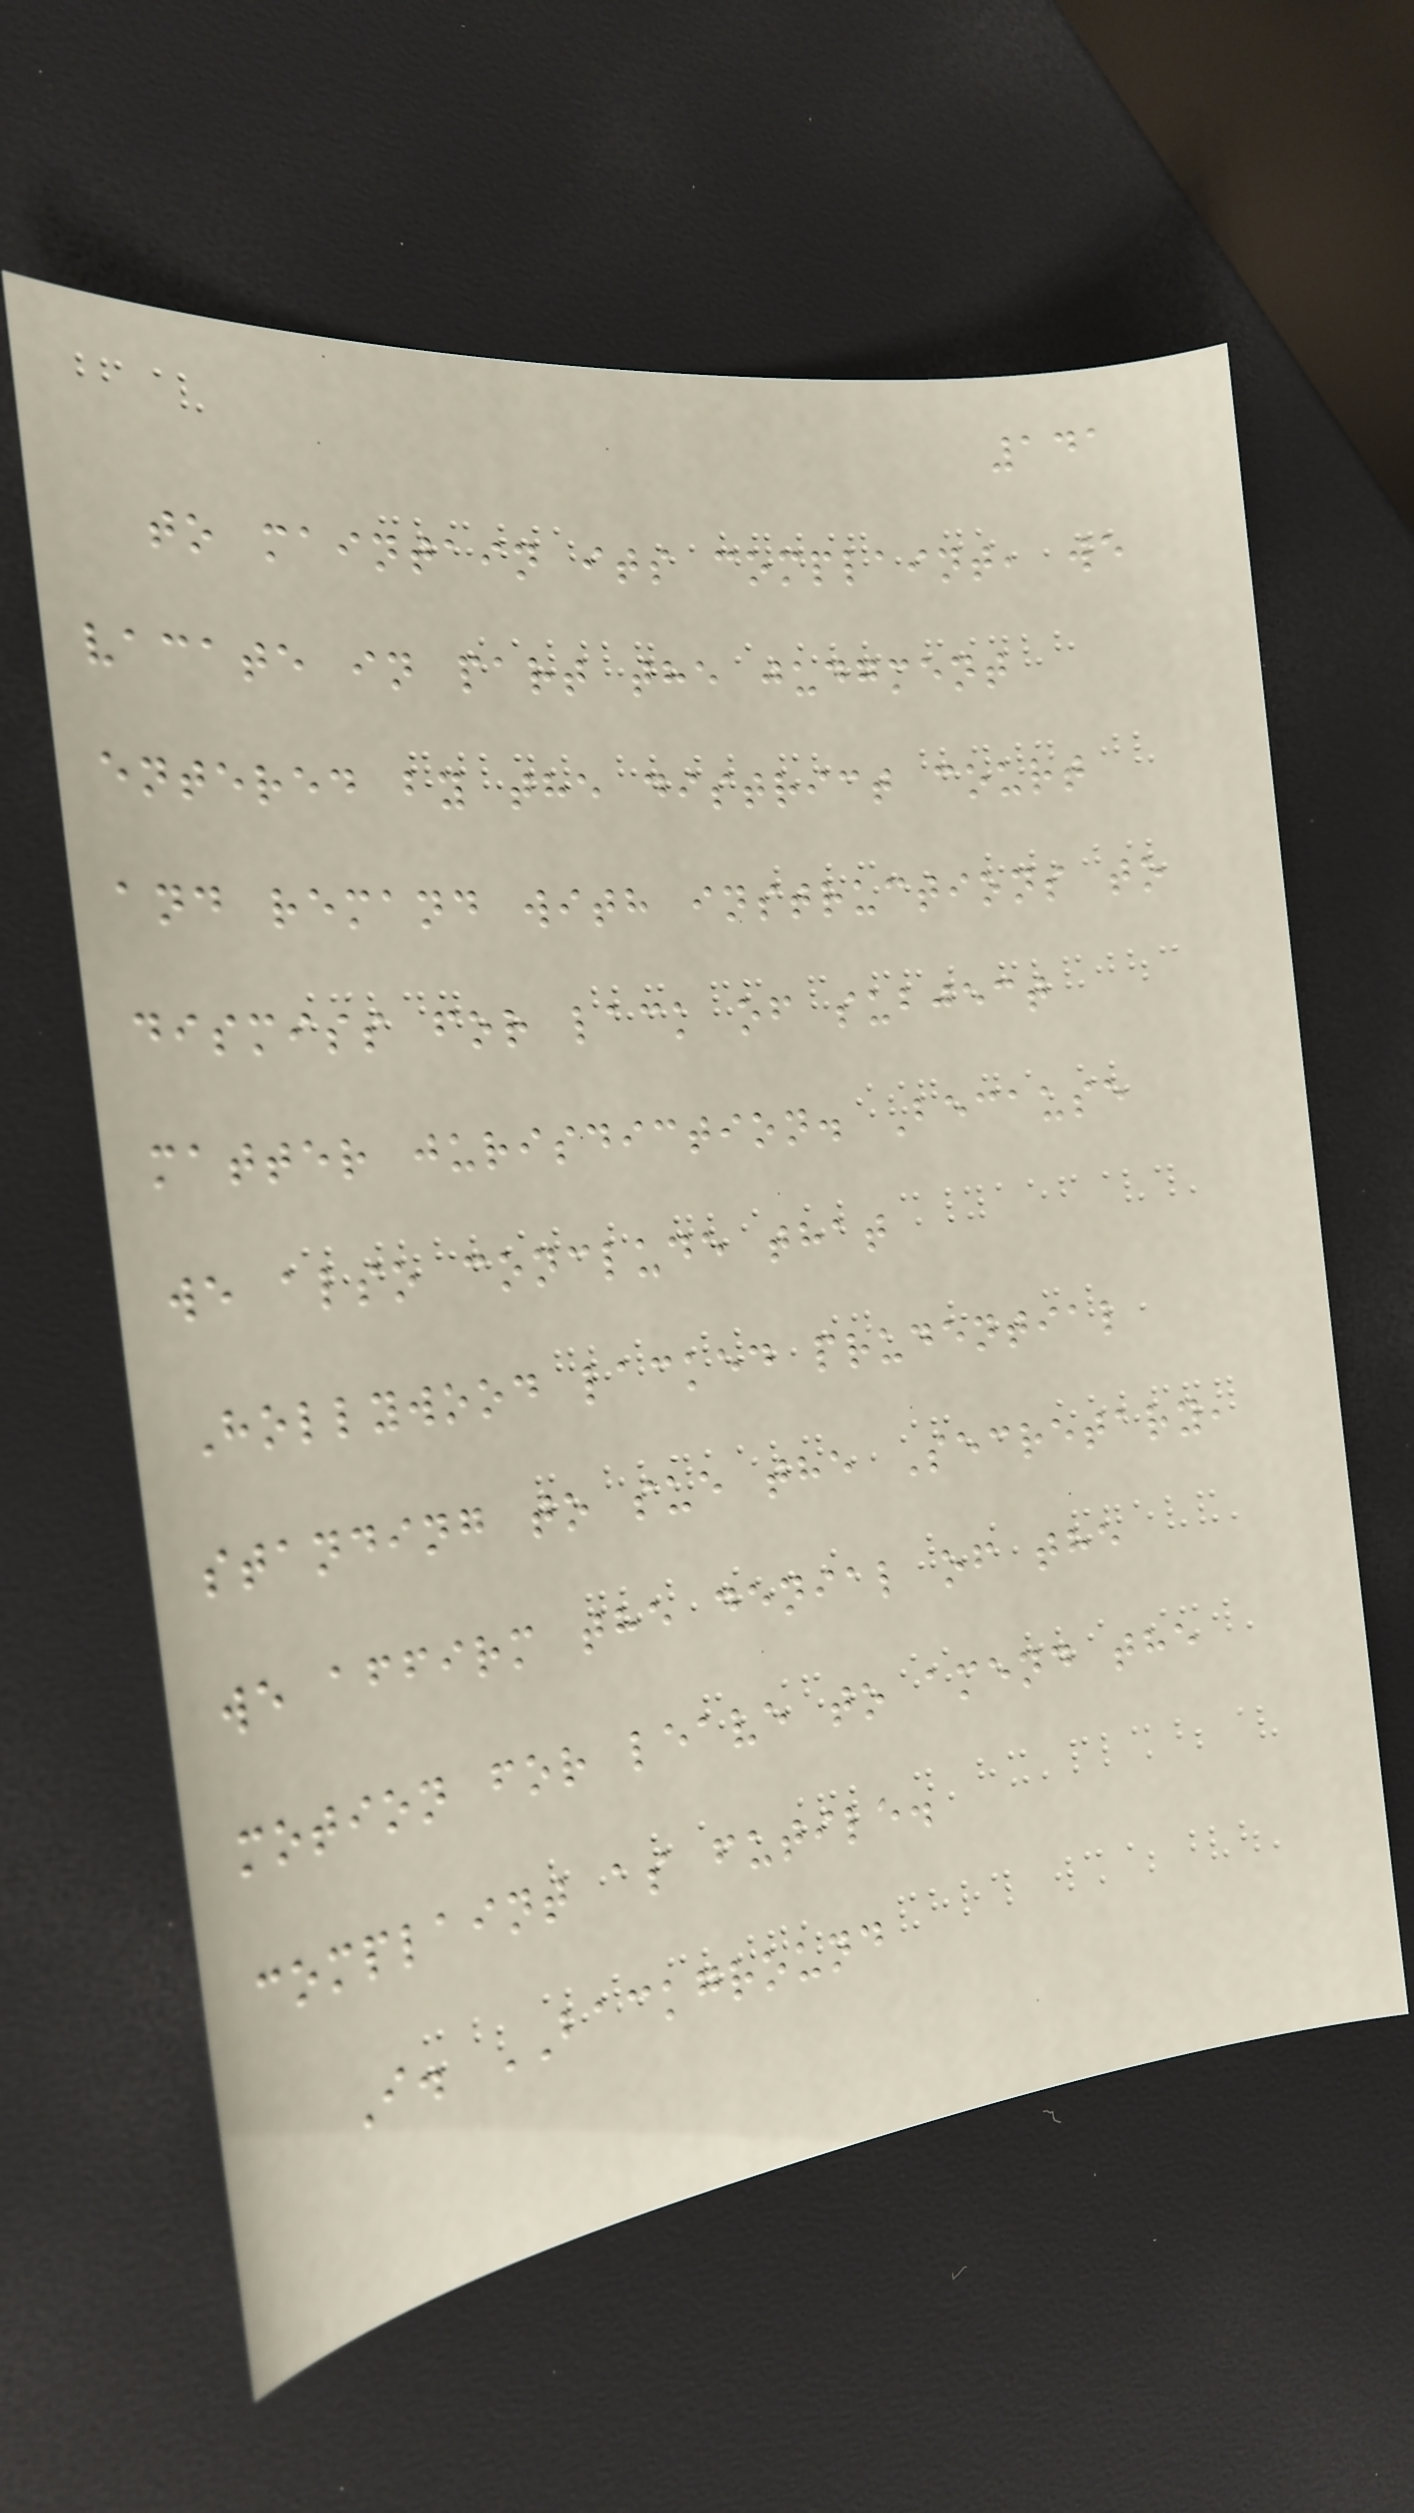141
to maintain its complaint, we
vacate in part the judgment
entered by the district court
and remand with instructions to
dismiss for lack of subject
matter jurisdiction. Because
we also conclude that
Hollywood lacked prudential
standing to sue the Secretary,
we affirm the denial of the
motion for leave to amend the
complaint as futile.
I. BACKGROUND
